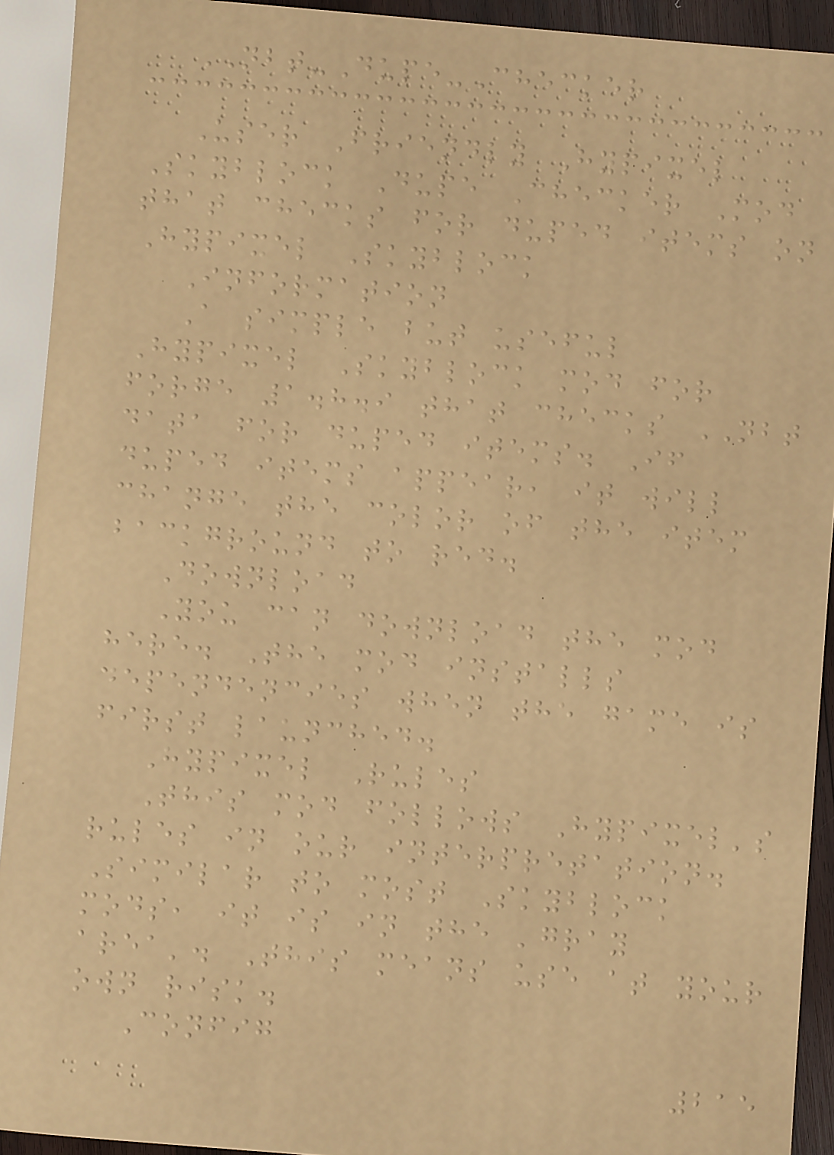NBT-Dupe-Checker
User Friendly Hypixel
Skyblock Dupe Checker Mod
that checks for duped items on
Hypixel Skyblock
Information
A simple but useful
Hypixel Skyblock mod for
forge 1.8.9 that checks NBT
data for duped items. If
duped items appear, it will
change the color of the item
background to red.
Download
You can download the mod
here. The mod installs
dependencies when the game is
first launched.
Hypixel Rules
This mod follows Hypixel's
rules in our interpretation.
Similar to most Skyblock
mods, it is in the 'gray
area'. This means use at your
own risk.
Config
215
